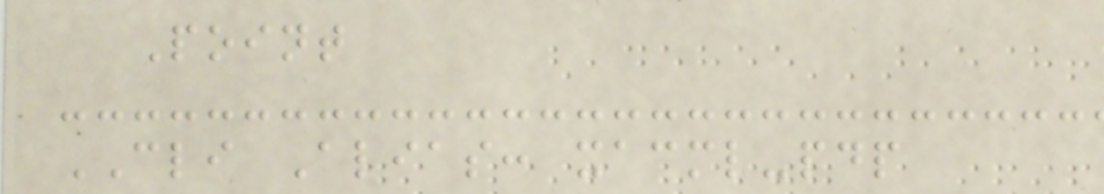Point
CLI Alias: xacml-pdp
